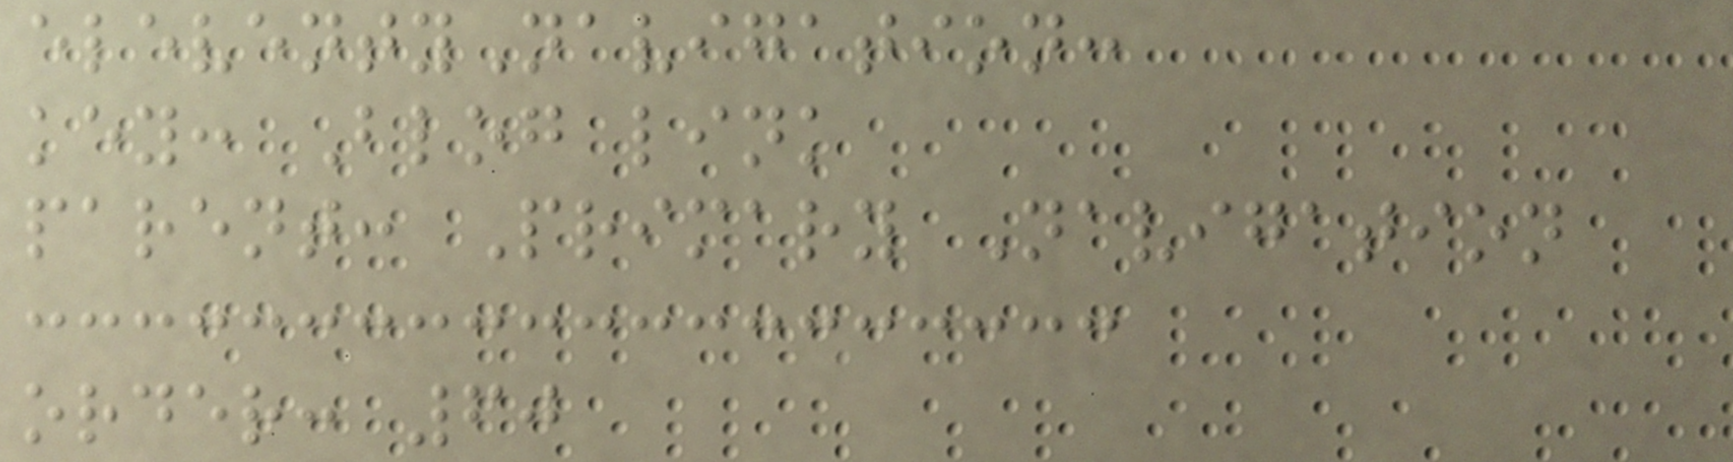eleventyNavigation:
key: Blog link
parent: Primary Navigation
order: 60
